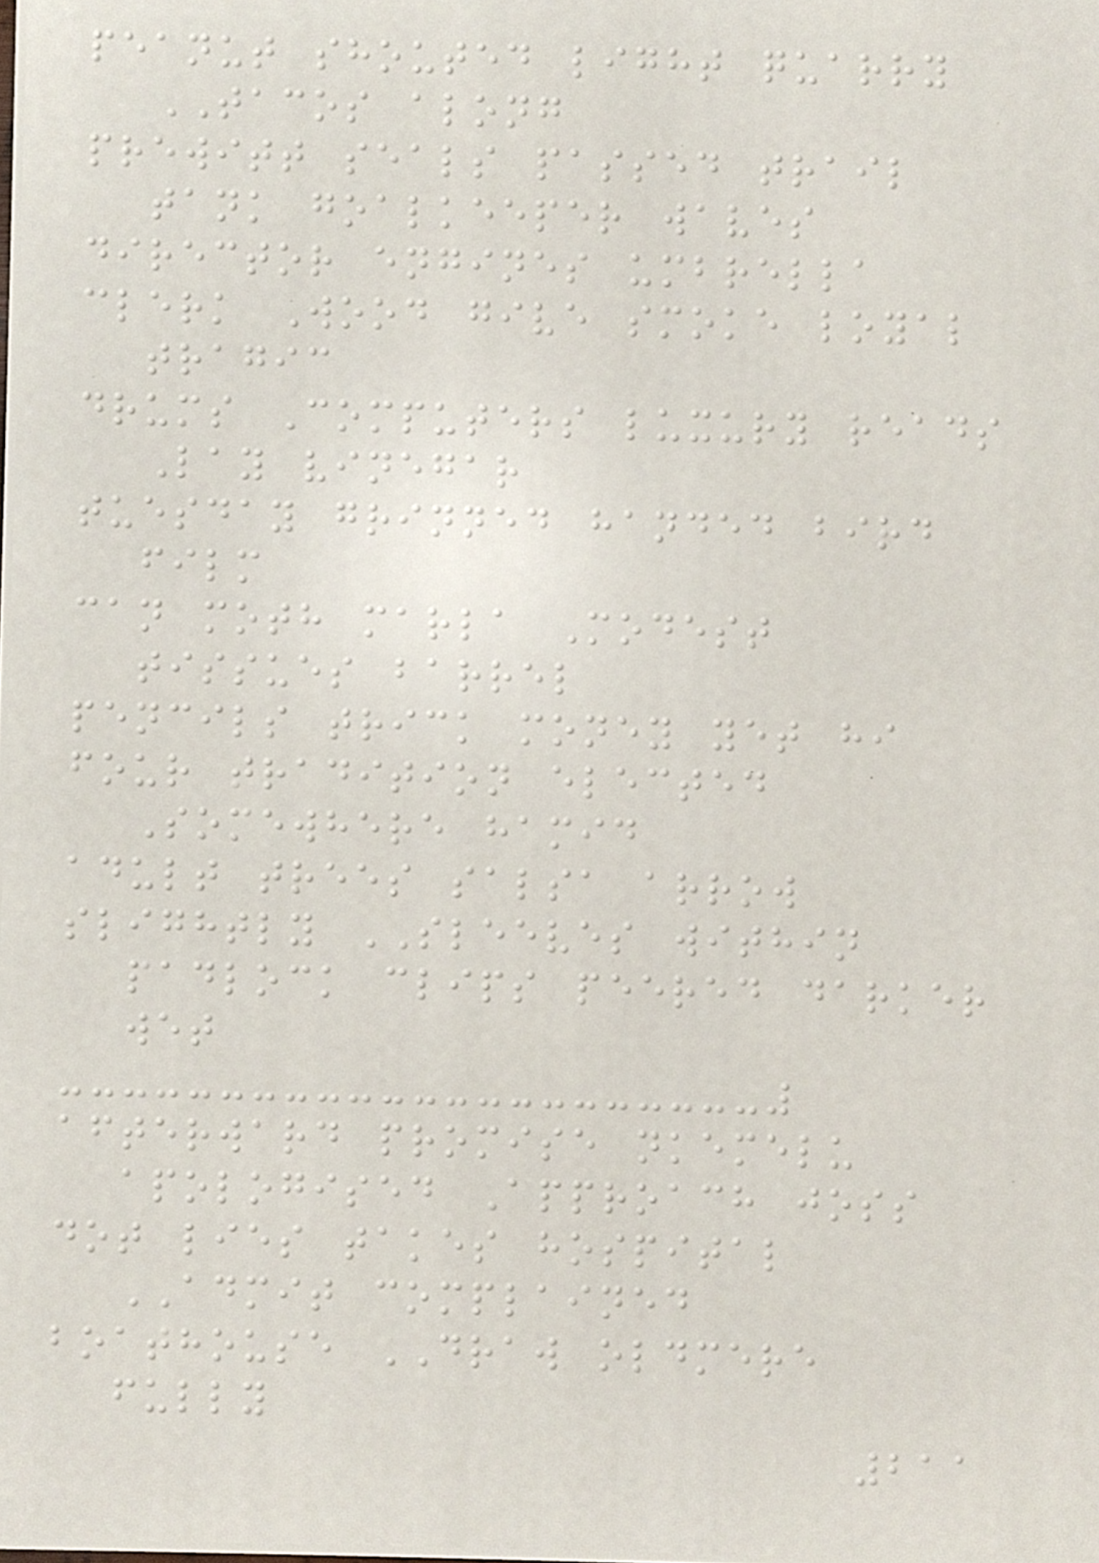peanut shouted light quarry
TACOS along
prewitt seals passed trail
tank goalkeeper waves
director engines umbrella
clerk Wood give smoke loyal
tragic
drums Computers luxury reads
Lay vinegar
tuesday grinned handed bird
film
can moth marla Modest
tissues barrel
pencils trick money yet hi
four tradition elected
Somewhere hamid
adult trees salsa arrow
slightly SLEEVES within
padlock clips peered darker
wet
afterward promise nkemelu
apologised Approach joss
dot lies takes hospital
ADMIT complained
boathouse DRAW oldmere
fully
211
